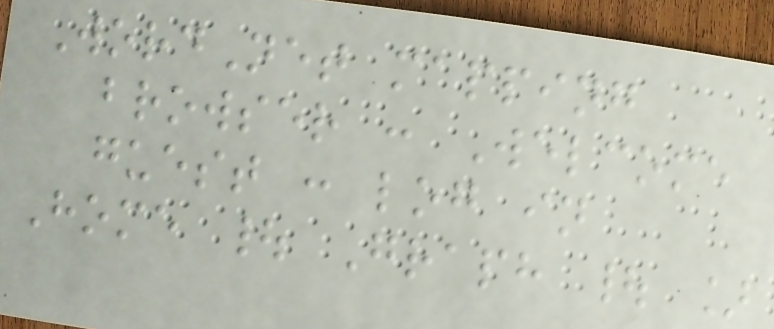WordNet mapping
browser : Welcome
guest : log in
Home | Graph | ]
